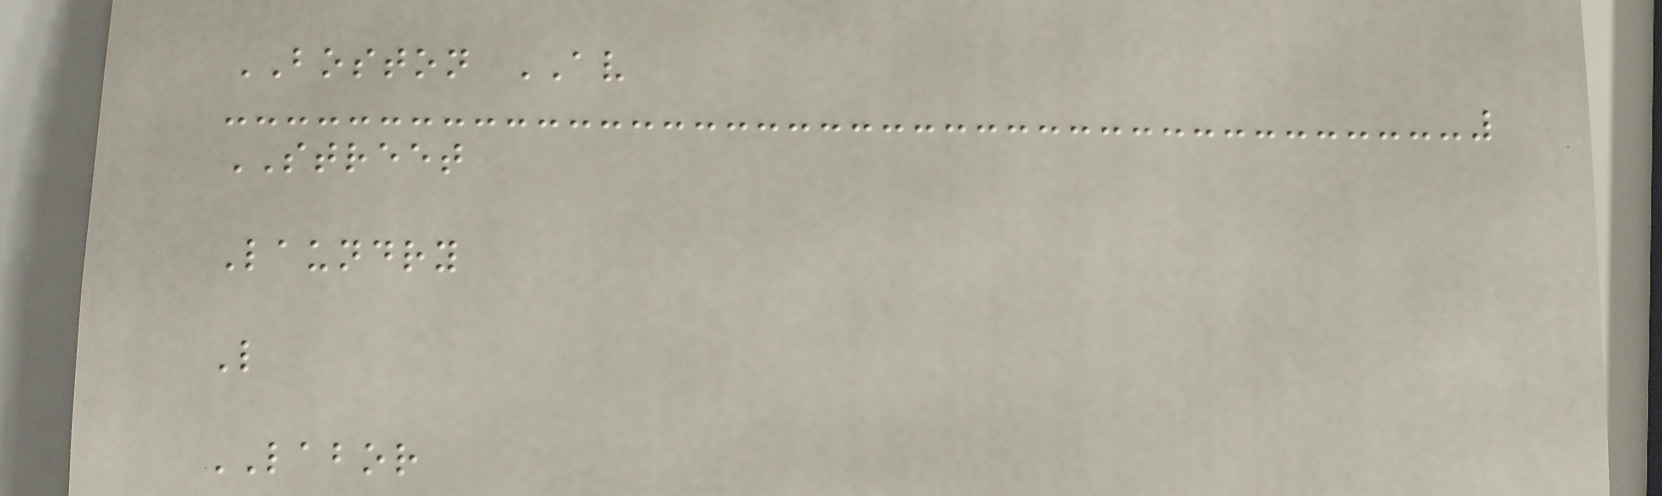BOSTON AV
STREET
Laundry
L
LABOR
